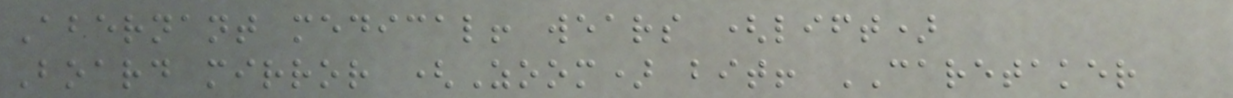Abernant medical! wears (lift)
Board mirror (Zoom) bit! CARETAKER
